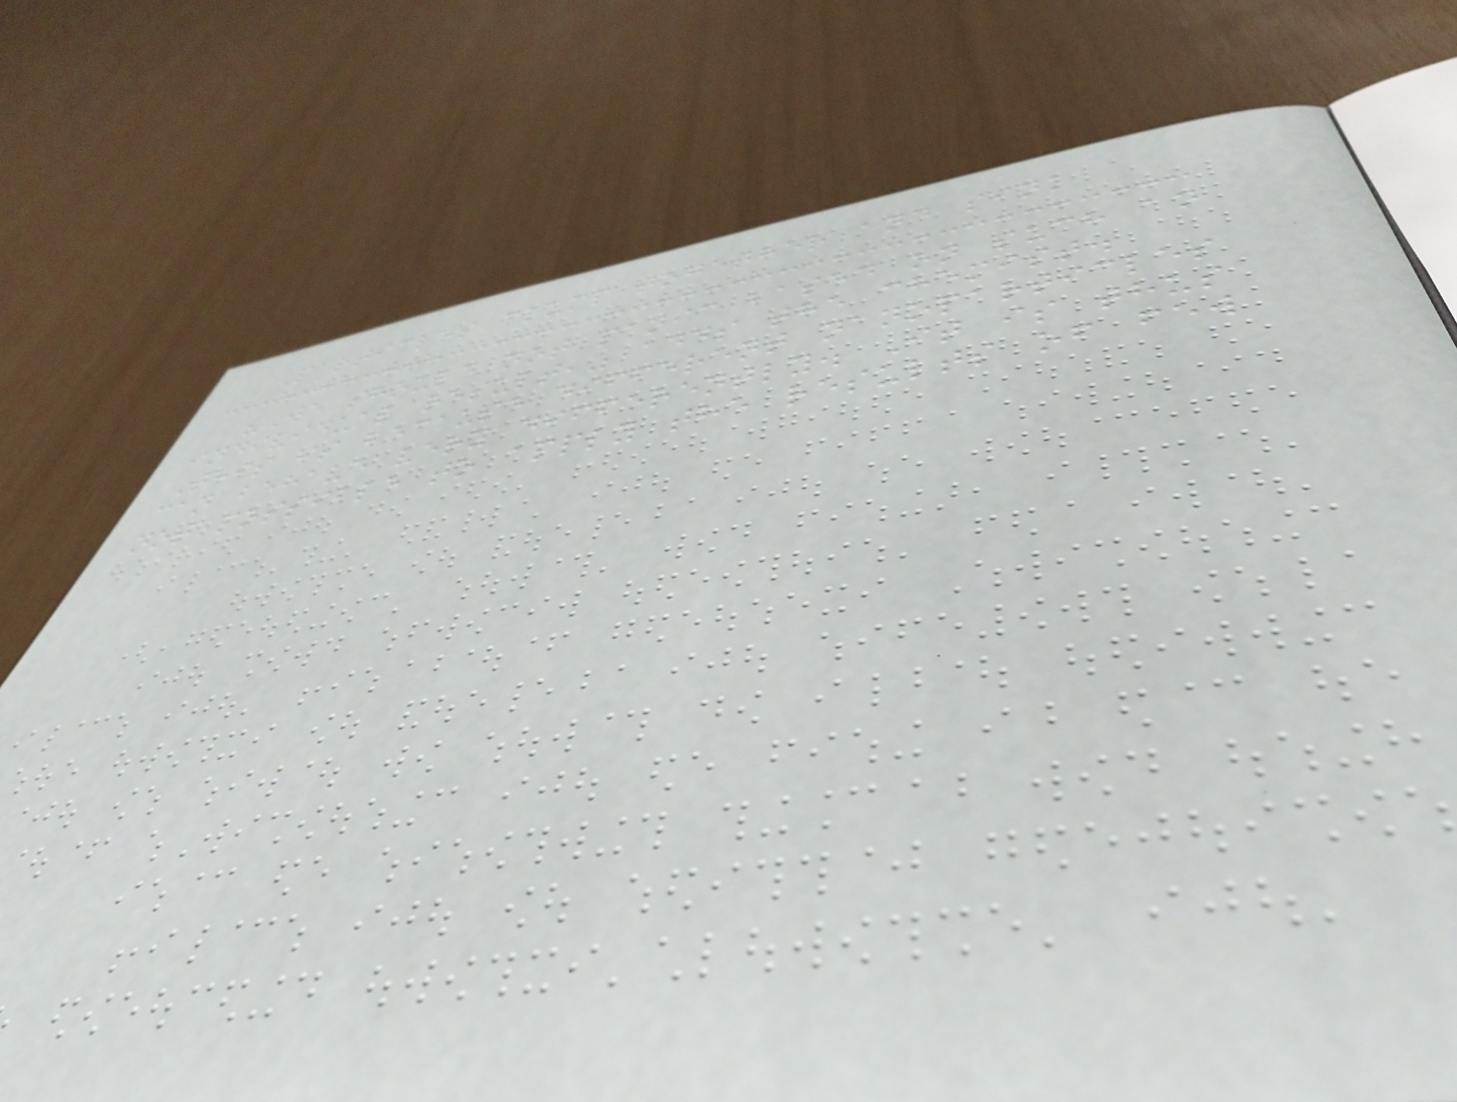Particles clump together and sink
"We should not panic based on such an
individual result," adds the chemist.
This is because different nanoparticles
can behave very differently. It is thus
not possible to apply the results of few
